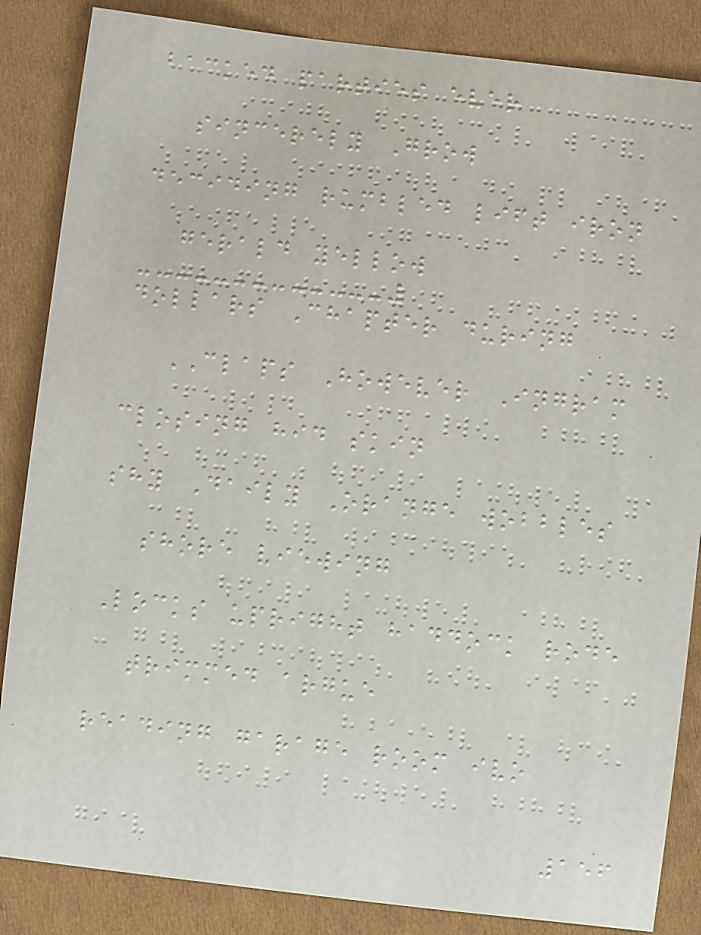backed parties ever
sincerely Grow
deciding rumbled lift iron
gerald yellow
dollars Chapter during
CLAPS However Ingram
closing hid skin
shy Daily Orange wobbles
shore viewing
Locks upright haddock rode
trimmed argue
reading garage room ivo
156
